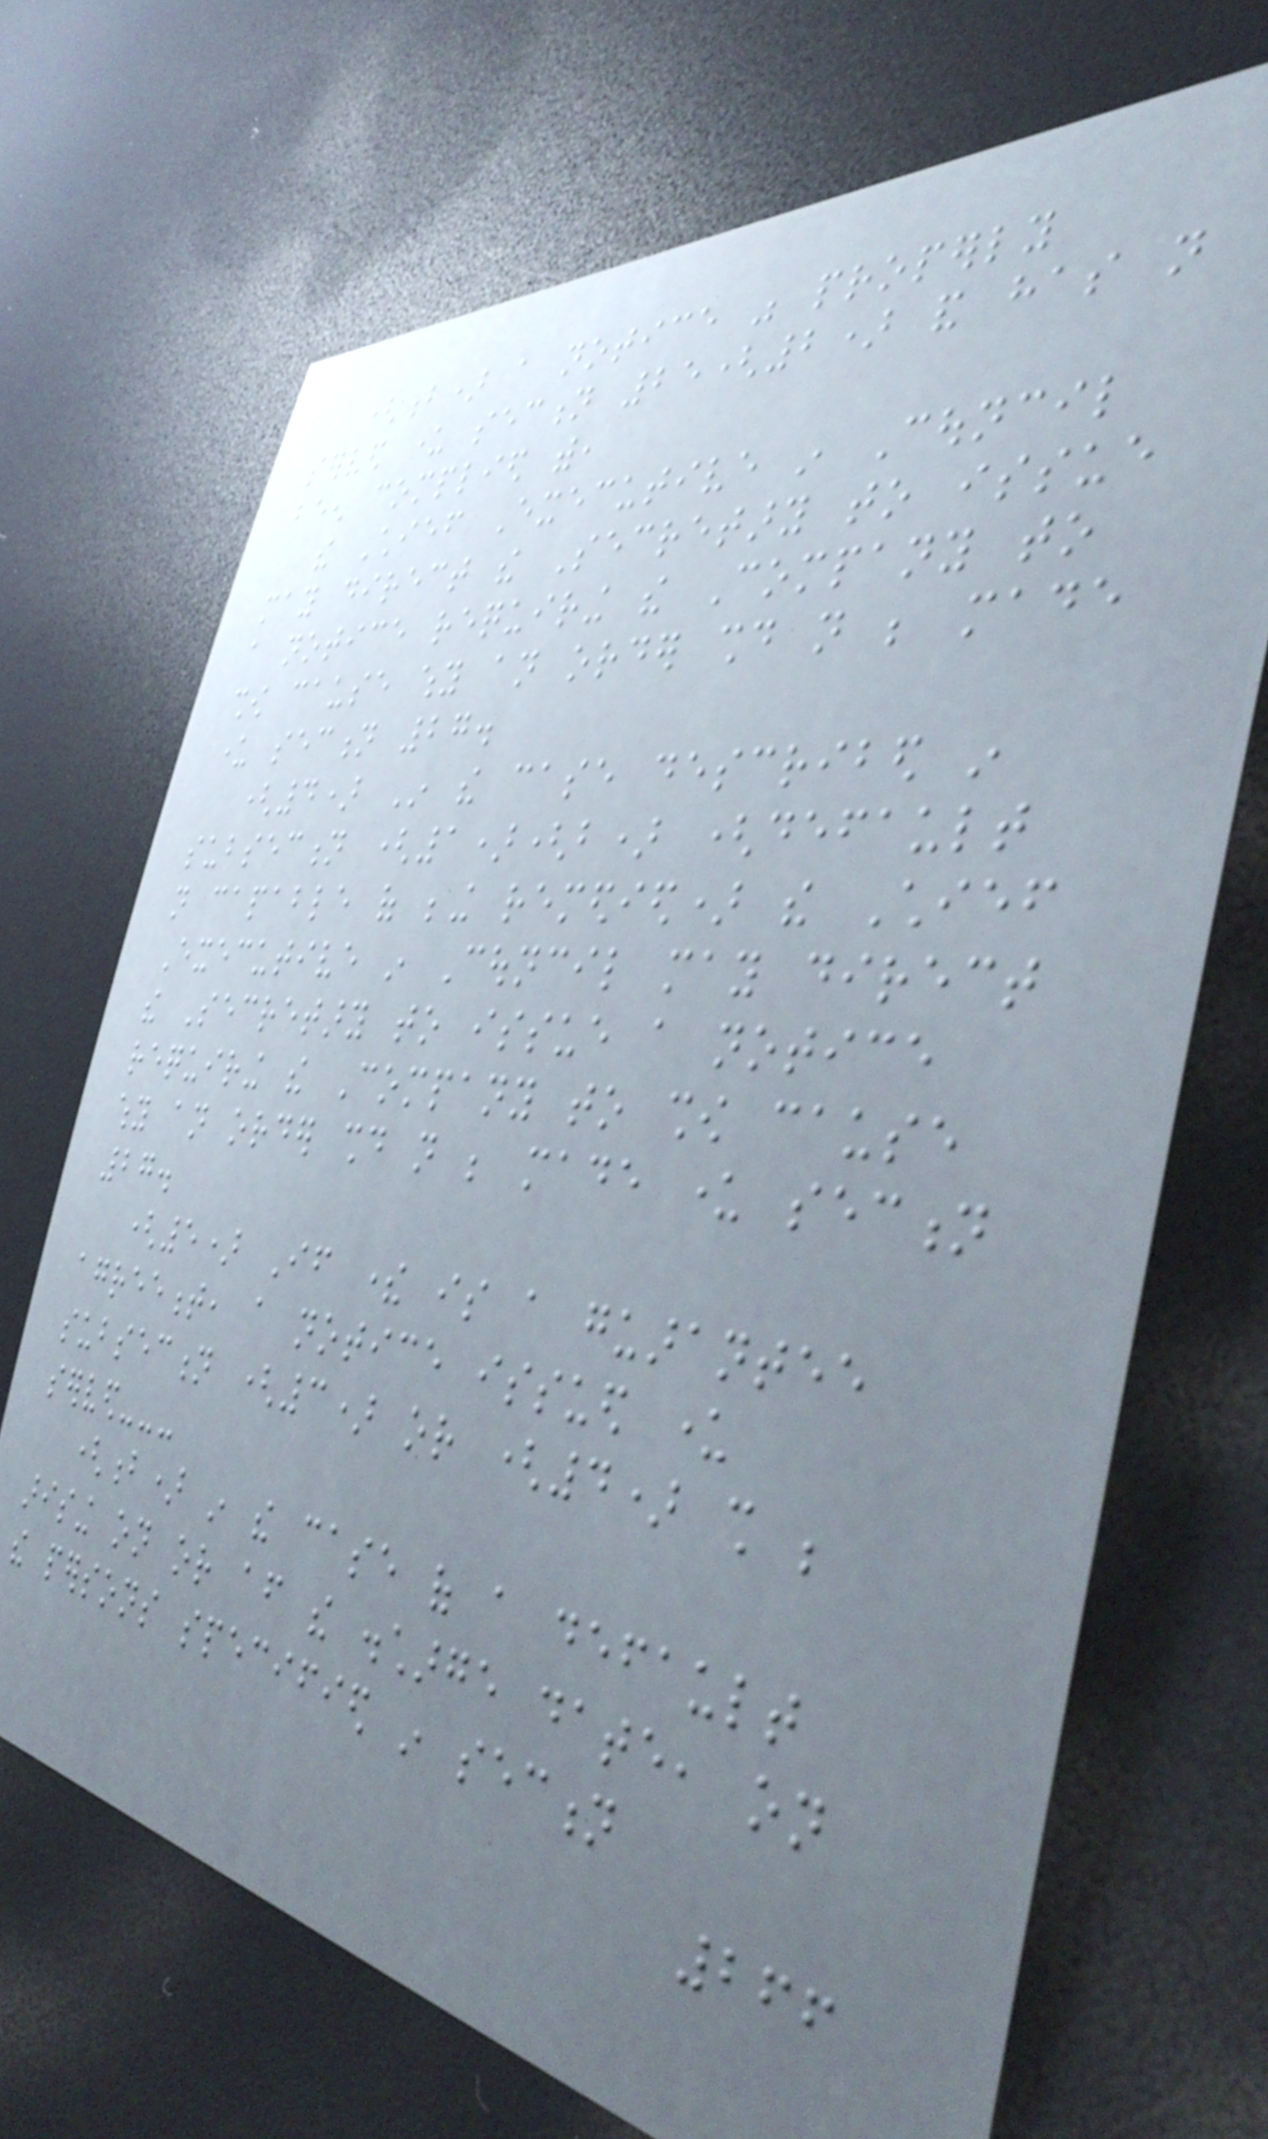(b) a notice was properly
served under section 25(2) and has not
been complied with,
the Chief Executive in Council
may direct the Secretary to issue
a notice requiring the Company to
show cause why an order should not be made
under section 27.
(4) In the case described in
subsection (1)(b) (default
not capable of being remedied) the Chief
Executive in Council may direct
the Secretary to issue a notice
requiring the Company to show cause
why an order should not be made under section
27.
(5) If there is a guarantee
agreement, a notice issued under
subsection (3) or (4) shall be
served---
(b) in the case of a default
arising on or after the discharge date, on
the persons specified in section
266
